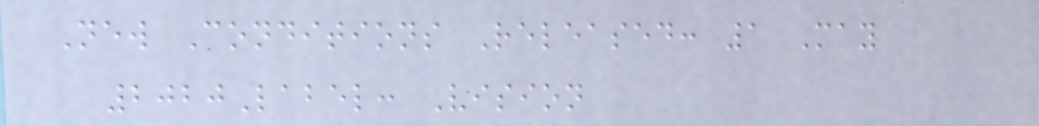New Conditions Released: 1 May
2020Label: Vision
